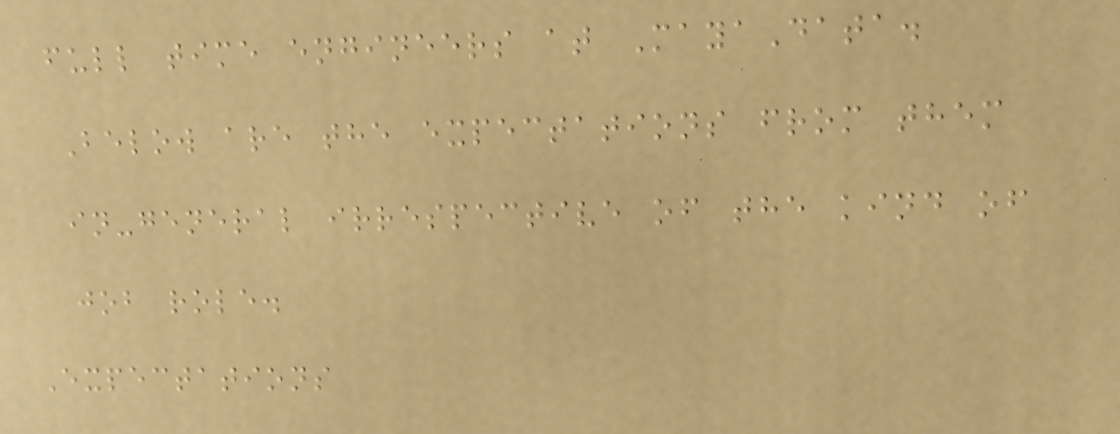full time engineers at MayaData.
Below are the expectations from them
in-general irrespective of the kind of
job role.
Expectations
